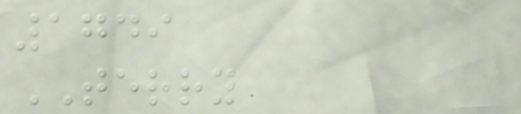1749
TERRY
